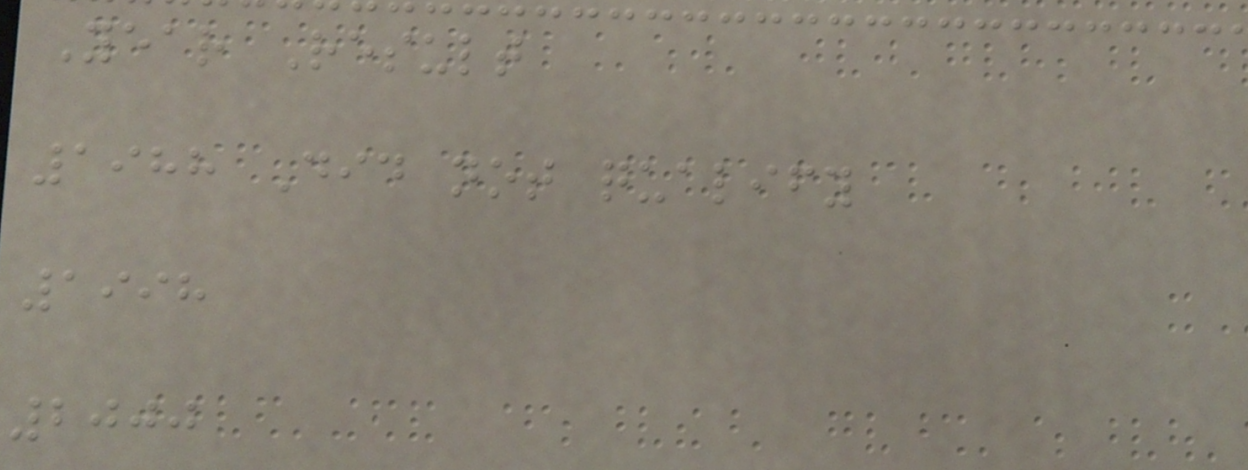Year Result
1988 Did not qualify
1998
2000
